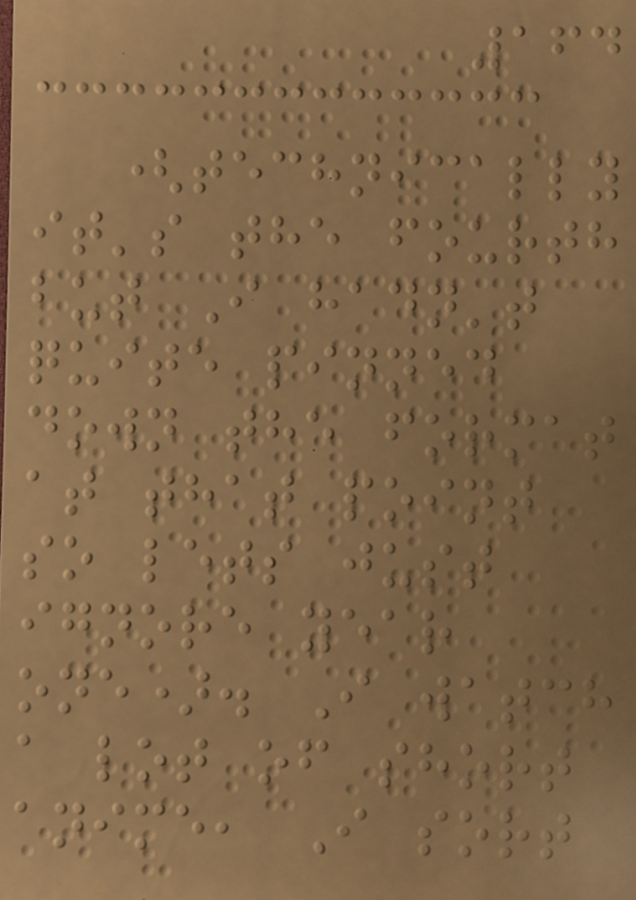164
(technically
it's the fourth
but I hadn't
quite pinned
down the format
at that point
so lets just
ignore year
one). I watch
a lot of short
anime, I sort
